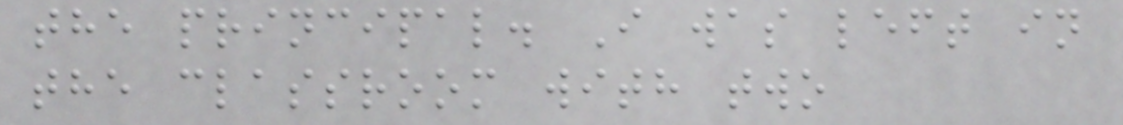the principal. I was left in
the classroom with two
